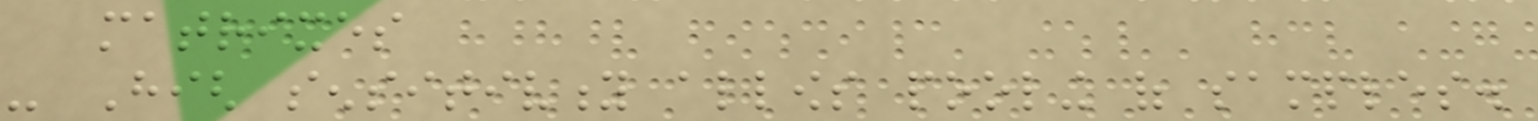matrixes
- High sensitivity allows pooling of samples.
